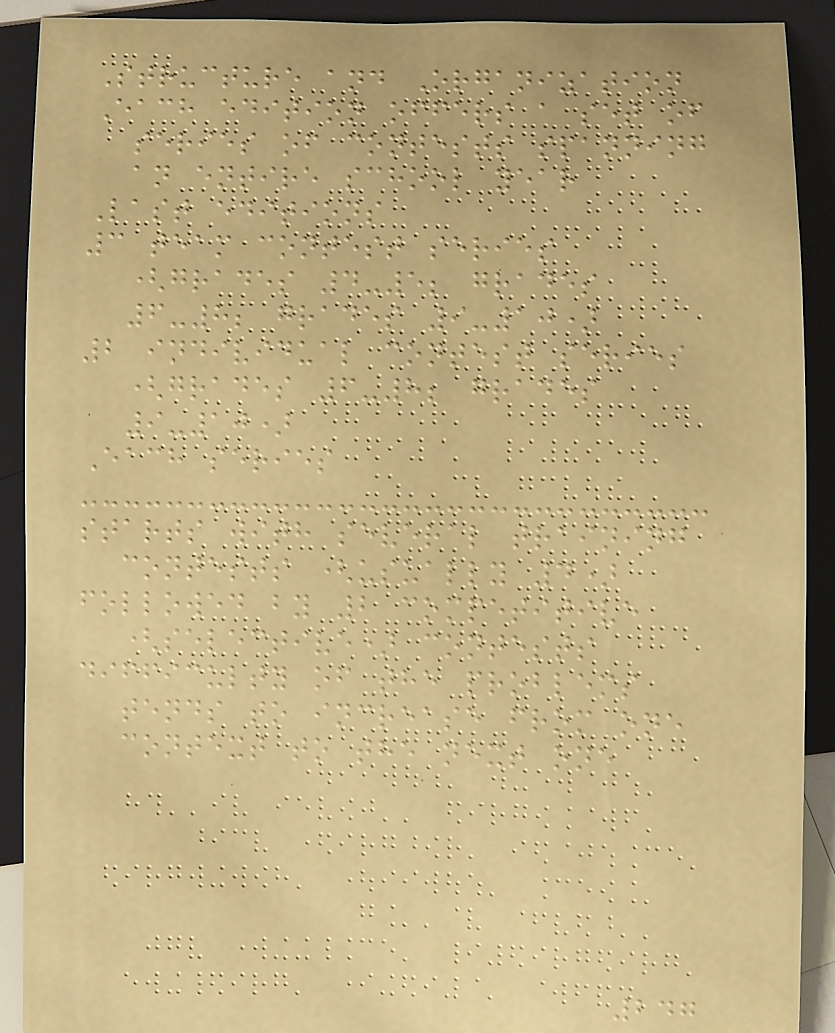Structure and Organization
Each edition offers a set of
series of contests spanning
an entire school year
Last editions
3 team contest series
(grades 4-5; grades
6-8; grades 9-10)
2 individual contest series
(grades 6-8; grades
9-10)
Each series
starts with several training
contests (usually 4)
followed by 2 competitive
(selective) contests
difficulty of the problems
tends to increase from one
context to the next one
247
